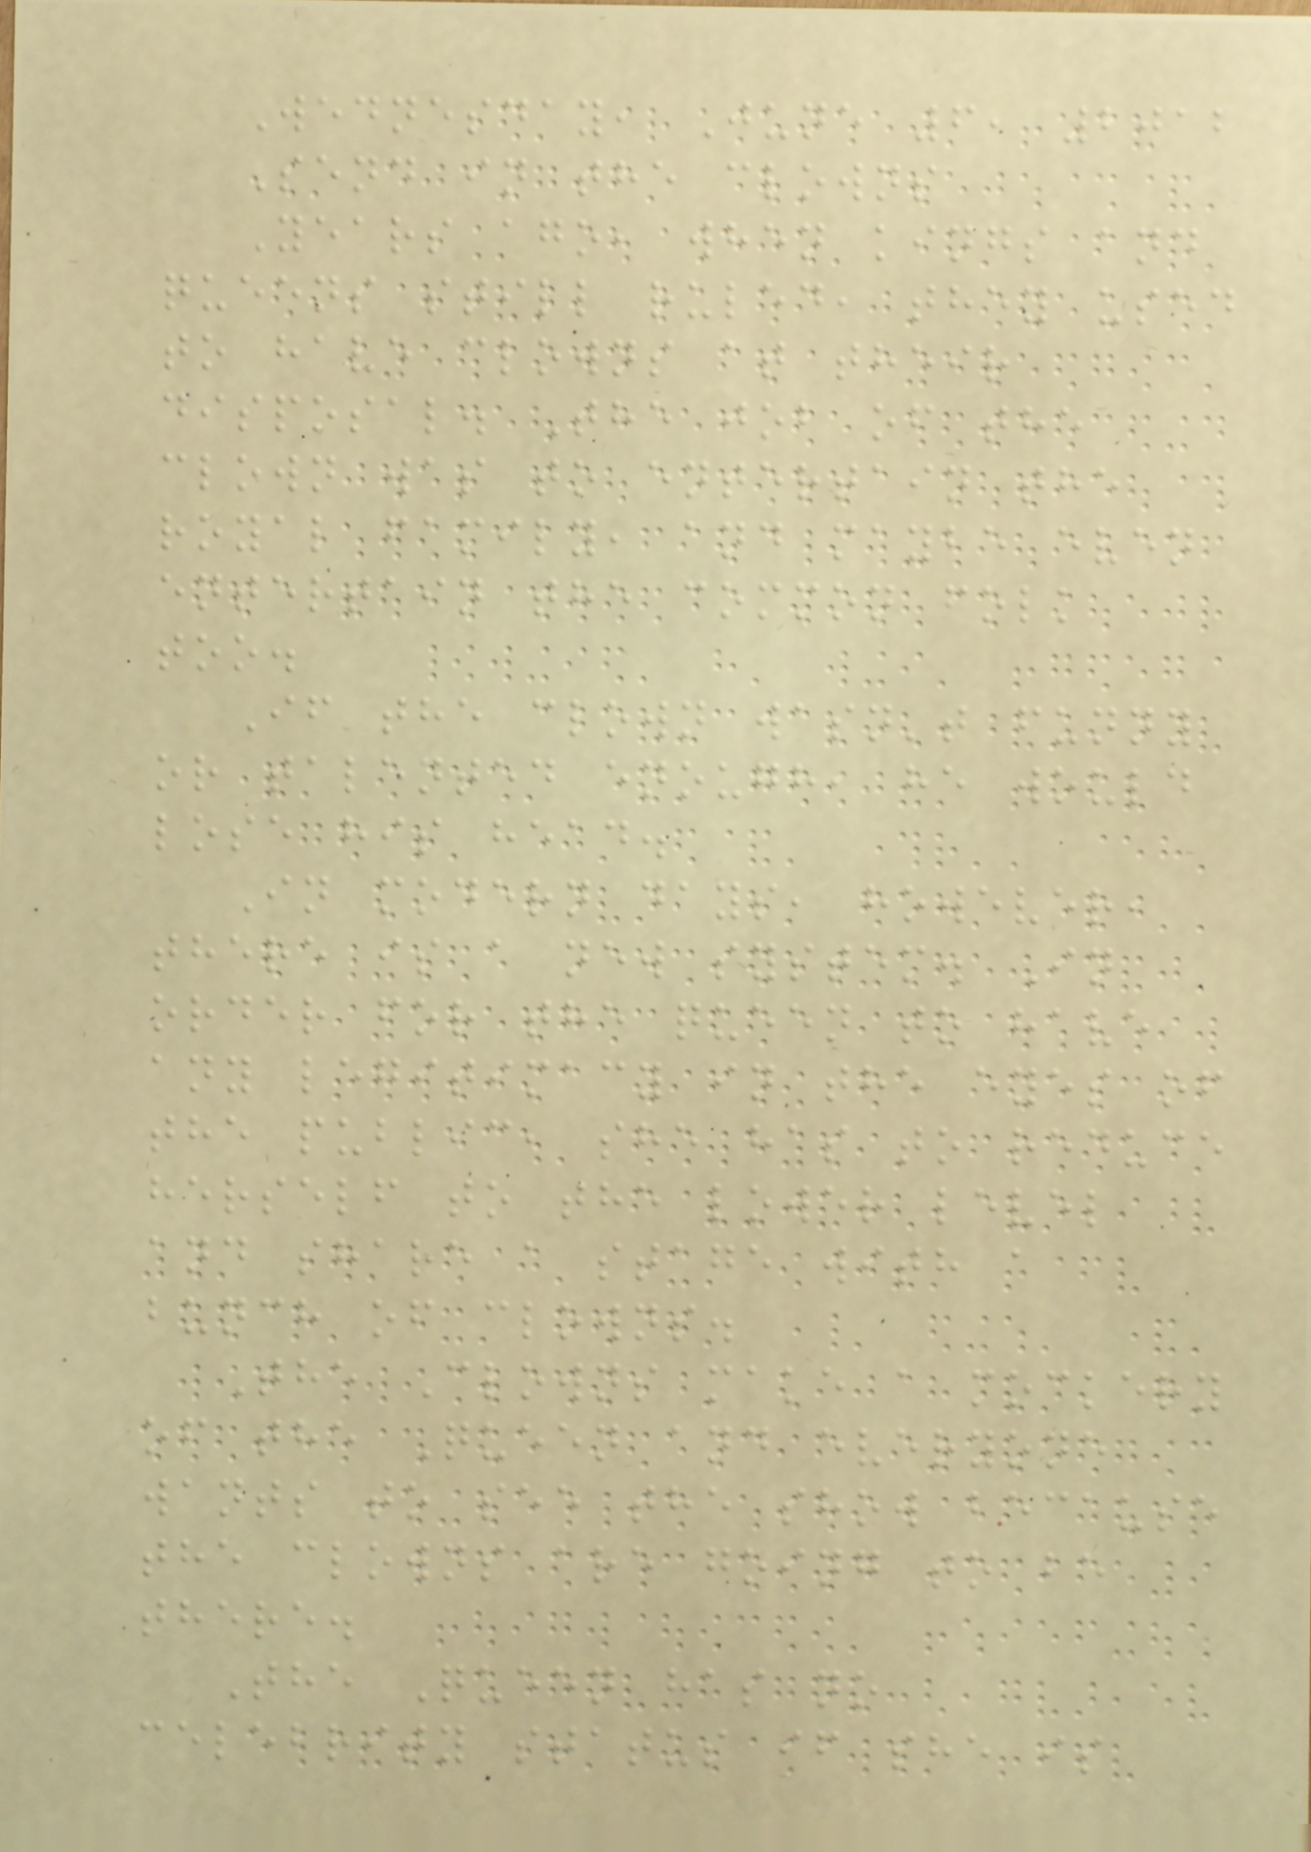Wednesday, June 6, 2012
Send in the clowns
Years ago, when kings and
queens still ruled, they used
to have clowns at their
disposal. The job of the
clown was to entertain the
royal family, and maybe even
entertain the common folk
too.
If the clown wasn't funny
or talented enough, he would
lose his head.
In modern days, however,
there is a new system. In
order for the queen to have
any legitimacy in the eyes of
the public, she has to reduce
herself to the lower level
and share a stage with a
bunch of clowns.
The Clowns make a mockery
of the Queen and everyone
wants to see the show because
the clowns are going to be
there.
The Queen has no
celebrity status if she is
